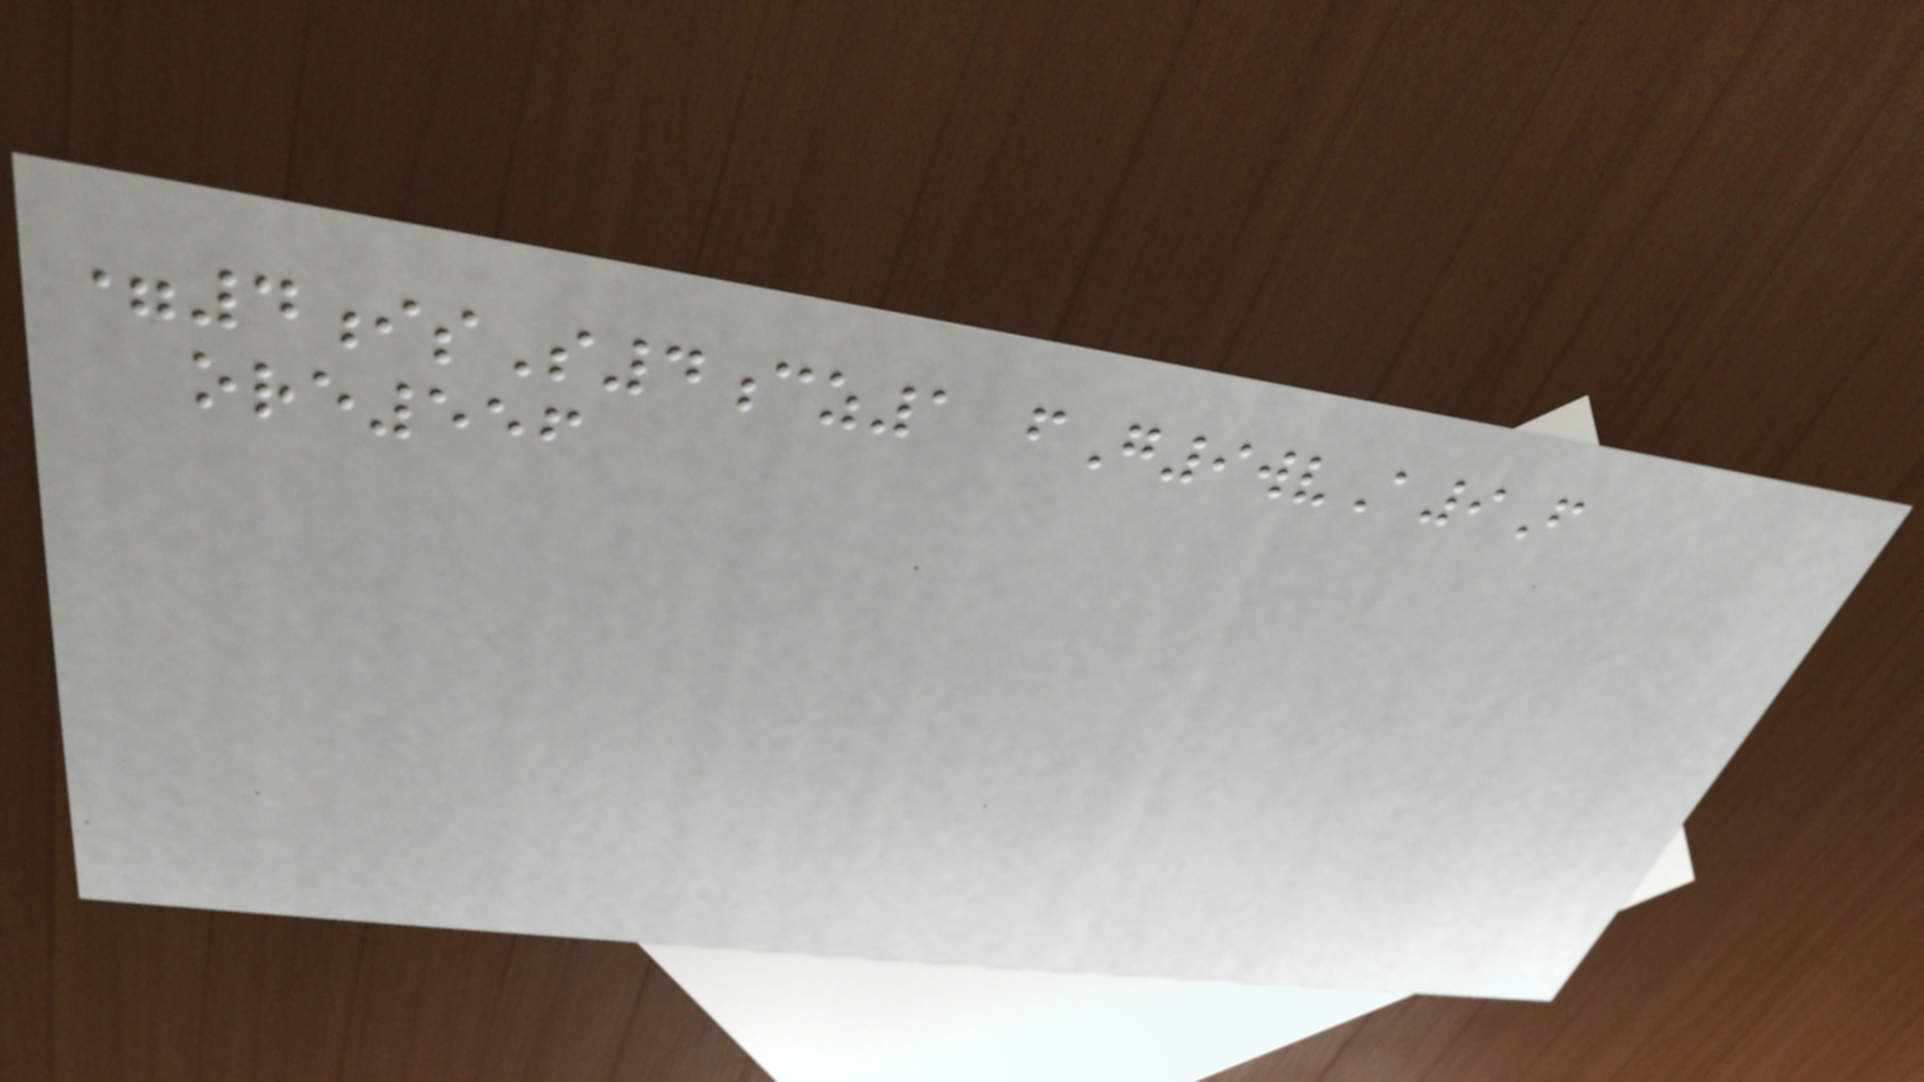=4isS4cz1 fG9wvA9F
ore556
